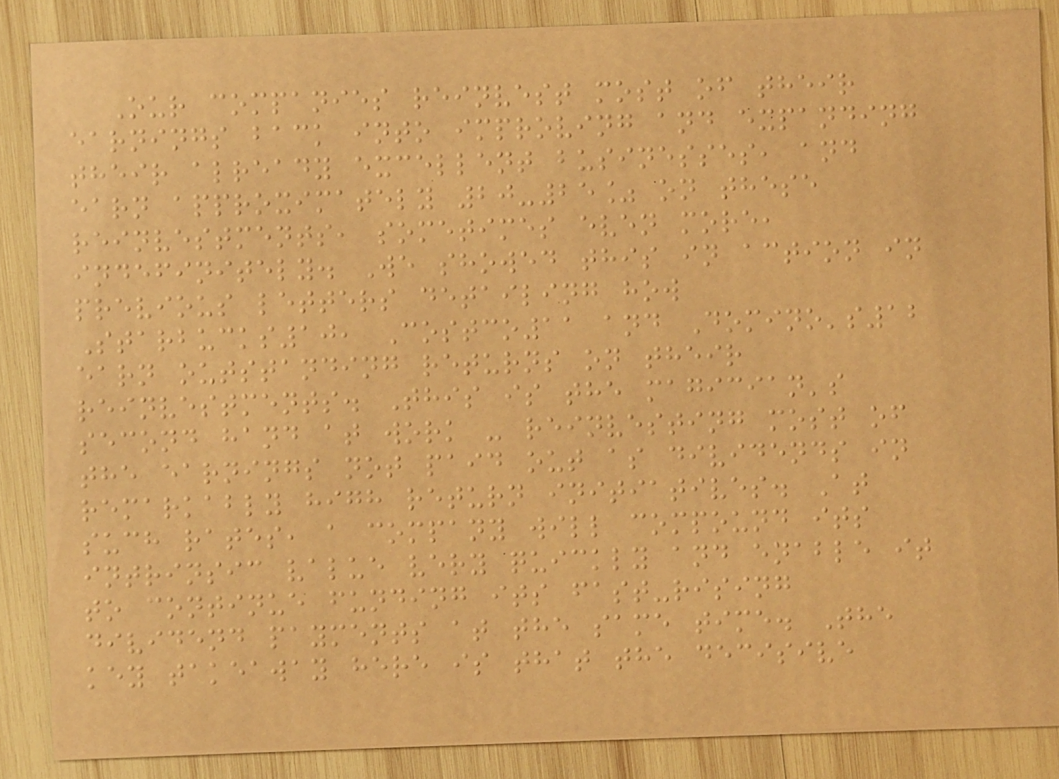Our companies reinvest most of their
earnings back into improving and expanding
their already excellent businesses, and
earn approximately 20-25% on these
reinvestments, sometimes even more,
indefinitely. We showed this in action in
previous letters detailing how
Starbucks10, Costco11 and Domino's12
earn outstanding returns on their
reinvestments. This is the magician's
second hand at work - reinvesting most of
the earnings not paid out as dividends in
remarkably high return initiatives. At
such rates, a company will compound its
intrinsic value very quickly and enable it
to continue funding its fast-rising
dividend payments at the same time. The
key takeaway here is that the decisive
